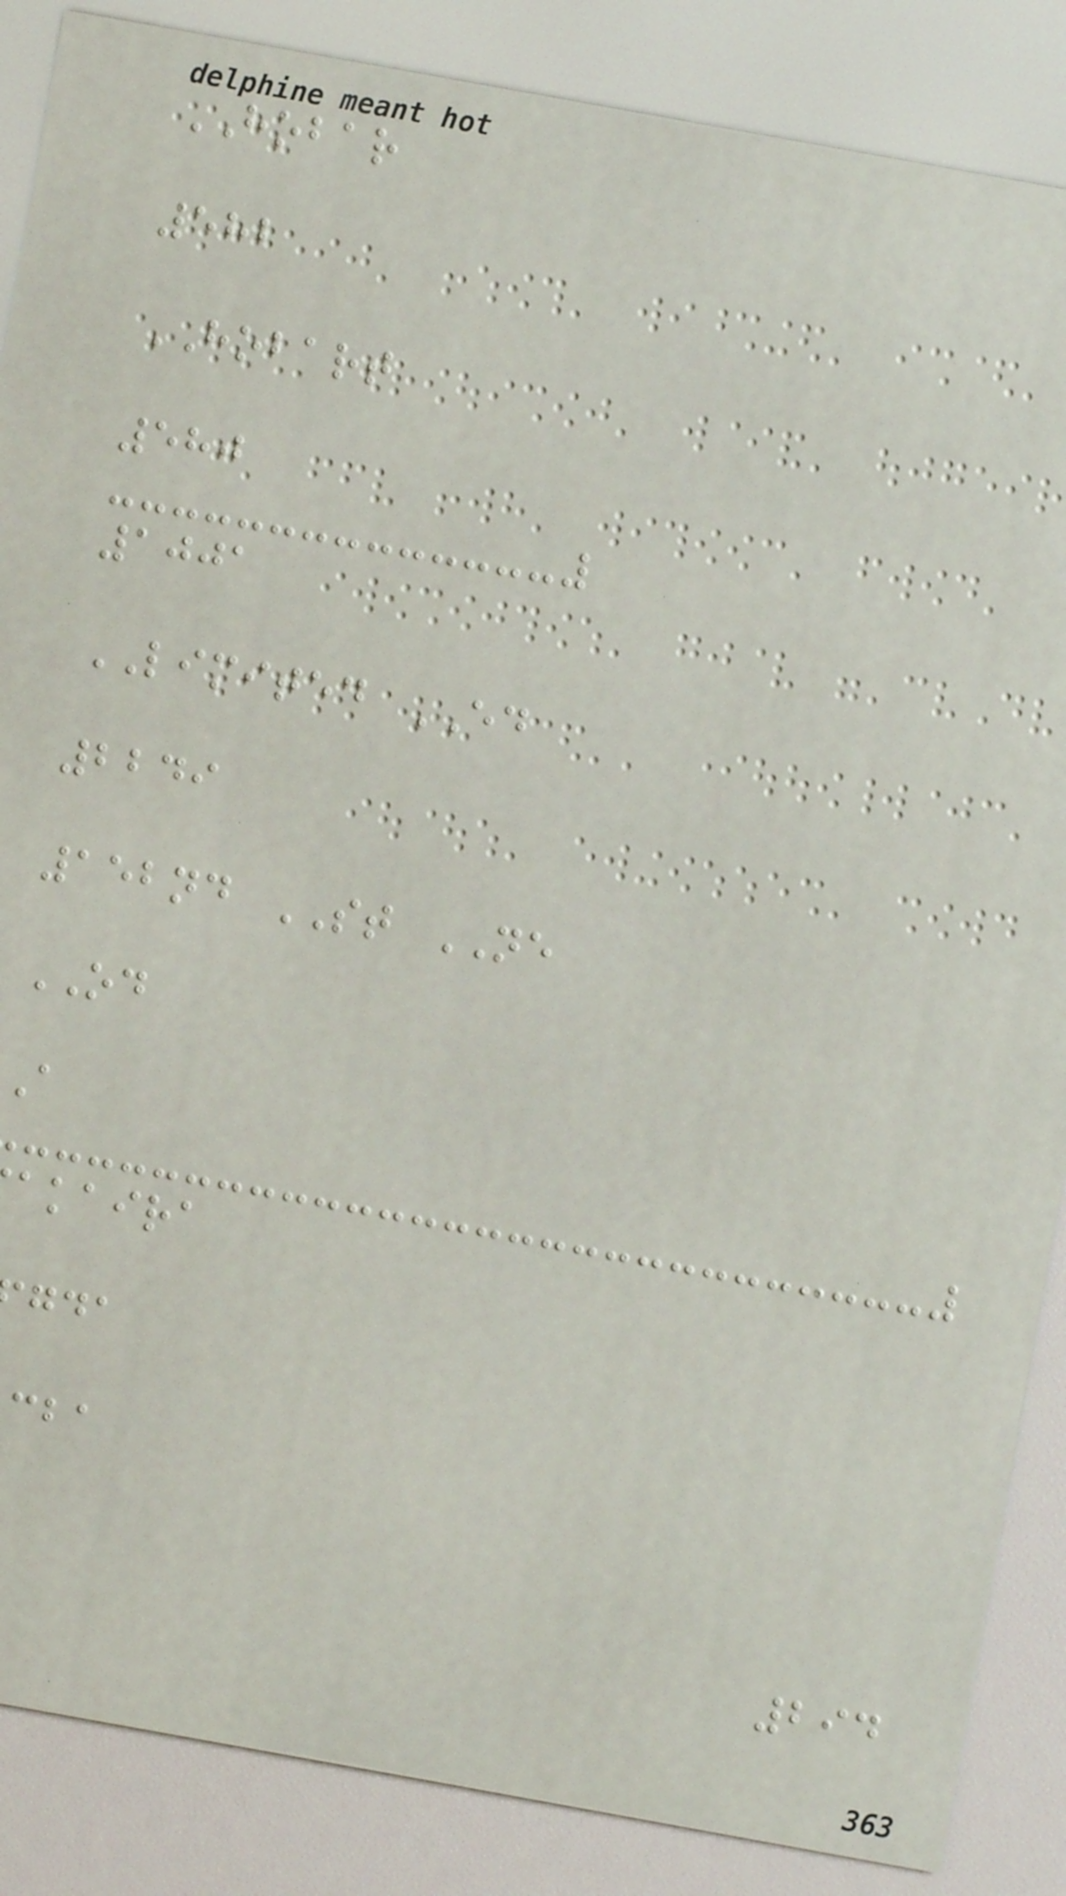HOBAR
582
HOBART
580
1001
LIMITED ED
2249
152nd ST NE
OD
A
akaira
294
